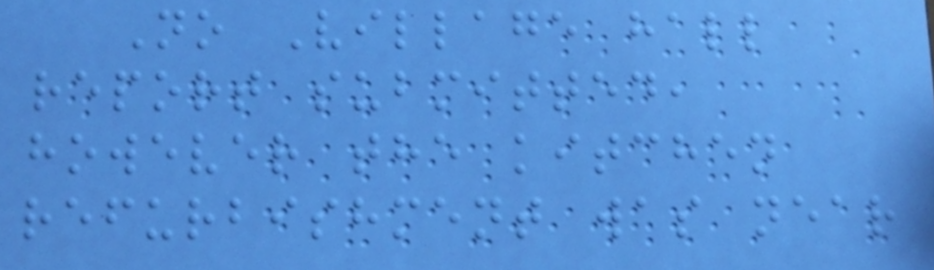No Village hall
report submitted,
however the kitchen
refurbishment was near
